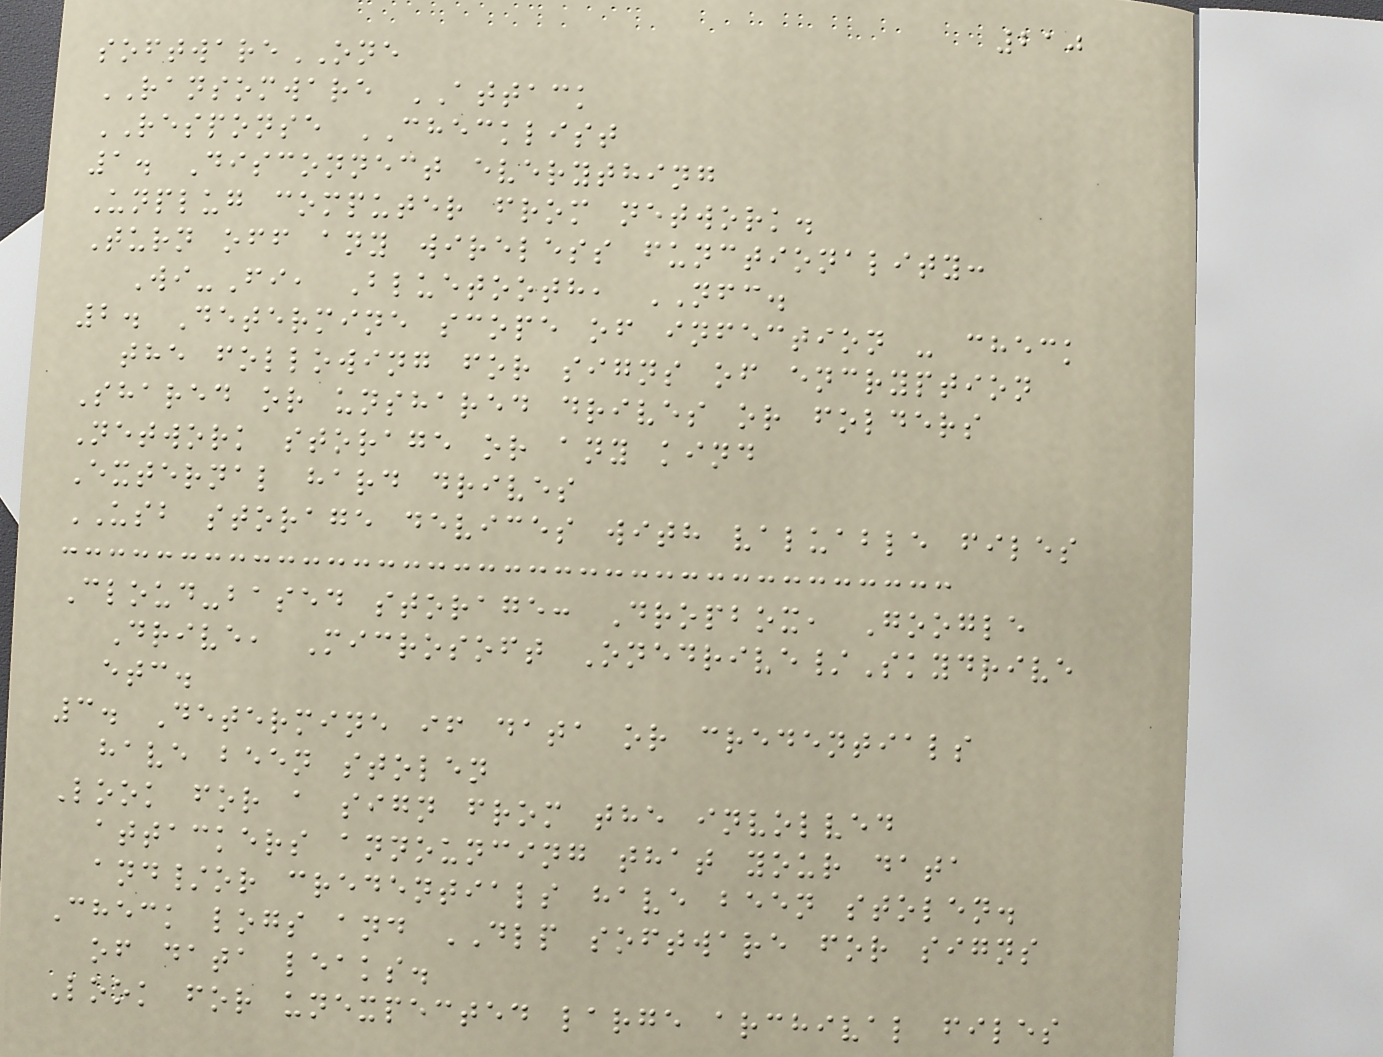210
softwareONE
RANSOMWARE ATTACK
RESPONSE CHECKLIST
1. Disconnect everything
Unplug computer from network.
Turn off any wireless functionality:
Wi-Fi, Bluetooth, NFC.
2. Determine scope of infection - check
the following for signs of encryption
Shared or unshared drives or folders
Network storage or any kind
External hard drives
USB storage devices with valuable files
Cloud-based storage: Dropbox, Google
Drive, Microsoft Onedrive/Skydrive
etc.
3. Determine if data or credentials
have been stolen
Look for a sign from the involved
attackers announcing that your data
and/or credentials have been stolen.
Check logs and DLP software for signs
of data leaks.
Look for unexpected large archival files
